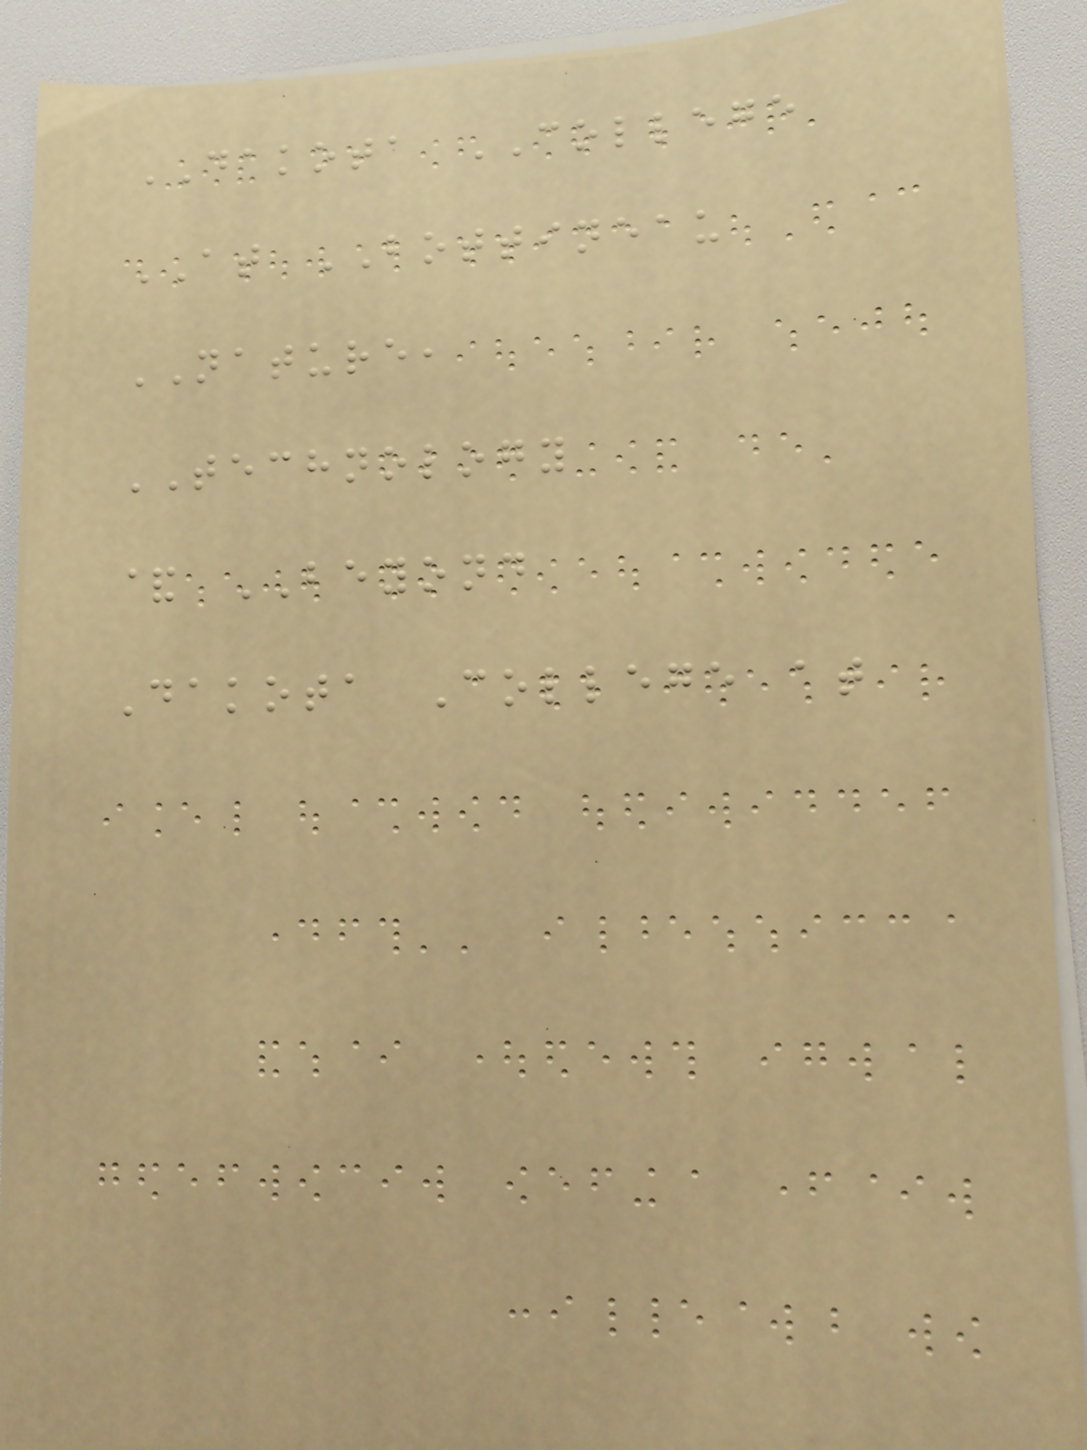DAKOTA COLLEGE
AT BOTTINEAU
NATURE,
TECHNOLOGY
& BEYOND
Dakota College at
